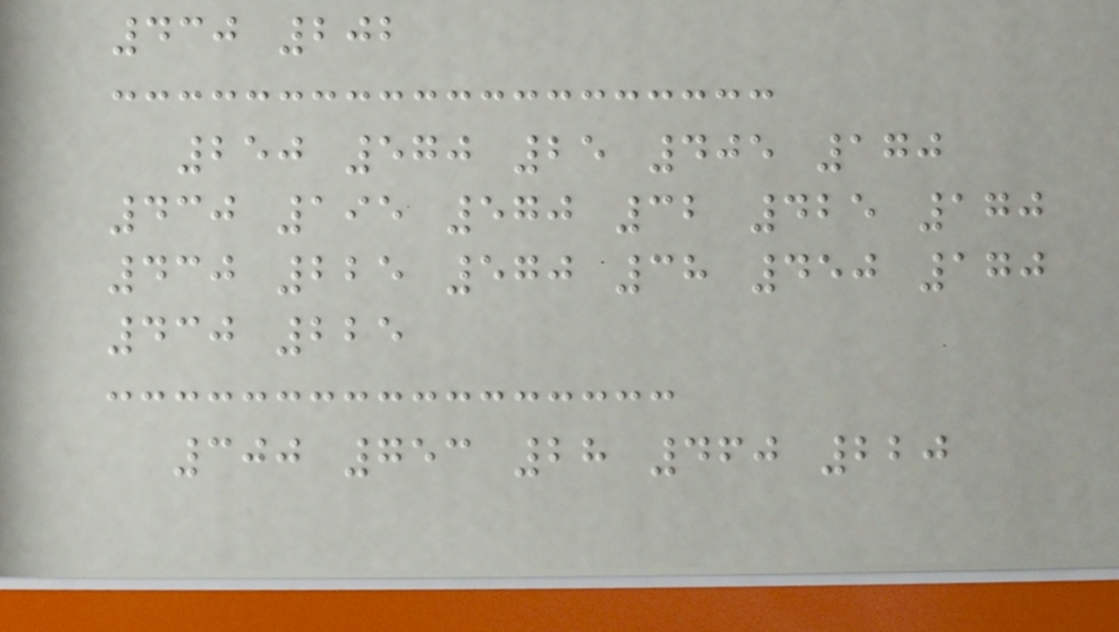430 202
250 570 25 405 170
430 195 570 32 425 170
430 225 570 38 450 170
430 225
300 753 28 460 220
